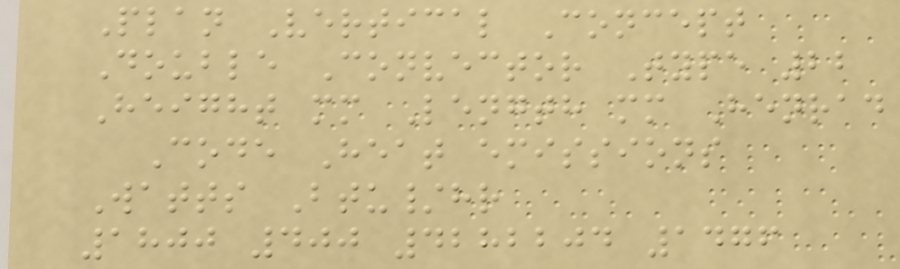Plan Vertical Concept
Double Convector Type 22
Height mm Length mm Henrad
Code Heat emissions
Watts Btu/hr
1800 400 4282204 1476
